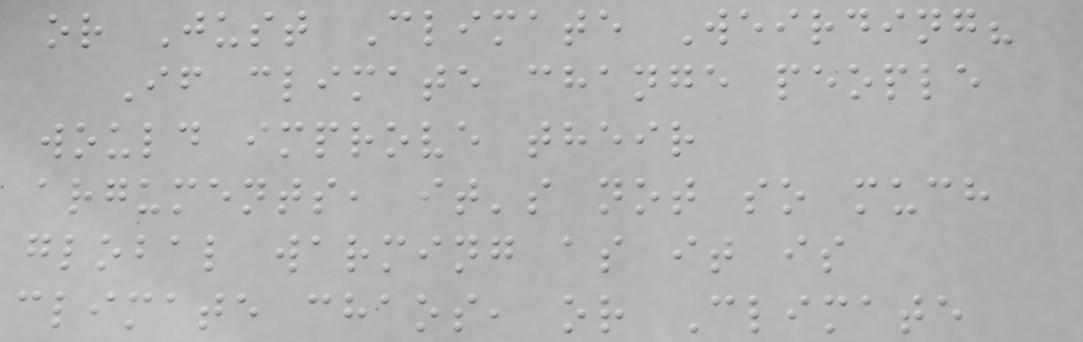or Just Climate Weirding?
If climate change people
would improve their
arguments, it's not so much
global warming as it is
climate chaos, or Climate
